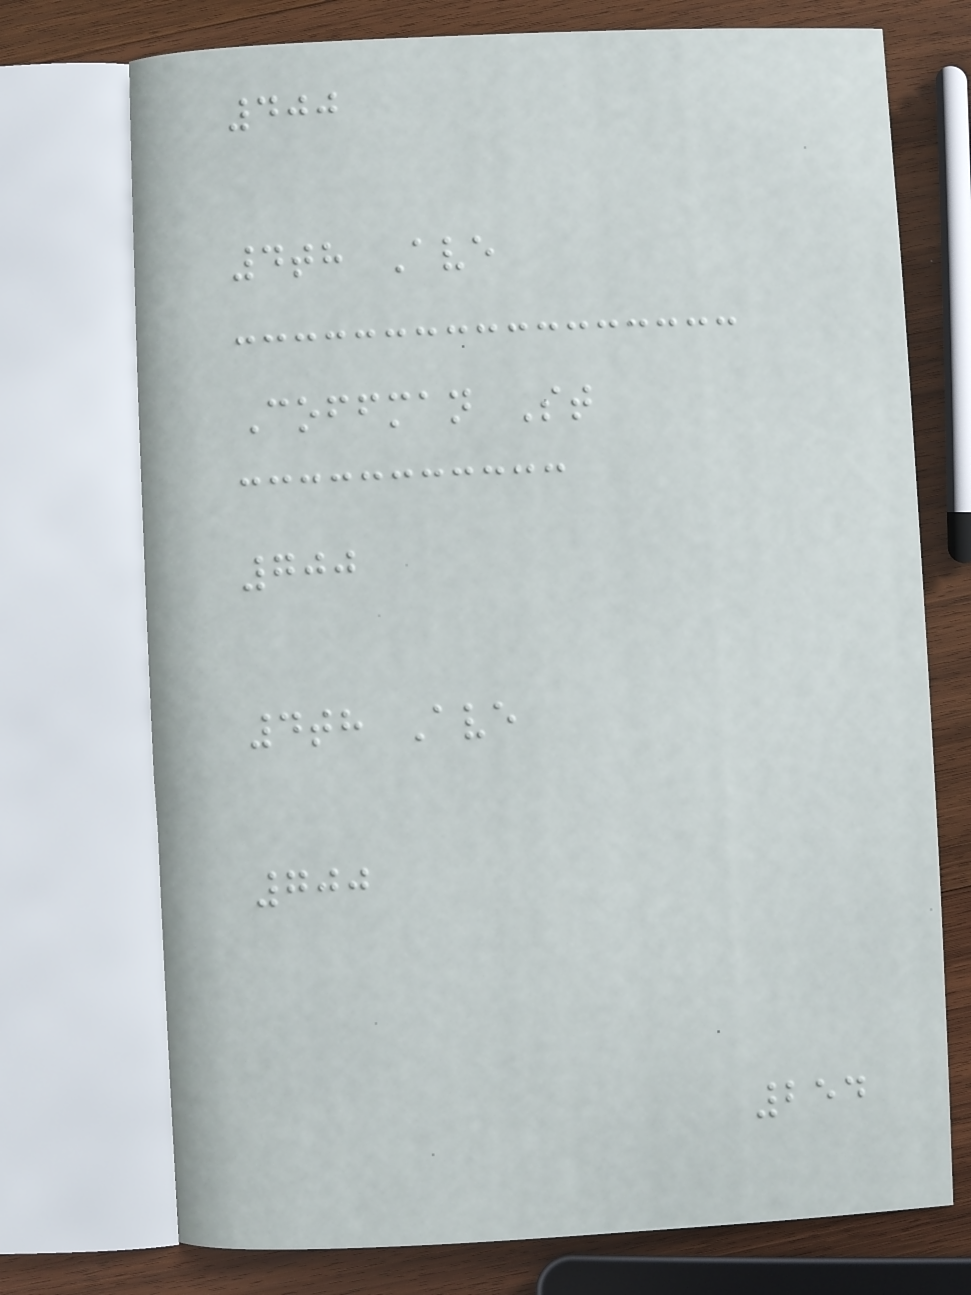400
4th Ave
Coffman St
700
4th Ave
700
254
